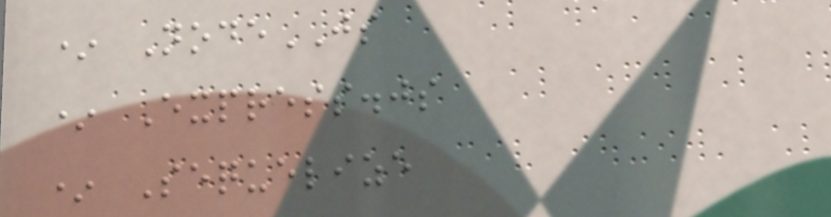* NodeJS
* Express.js
* Sequelize
